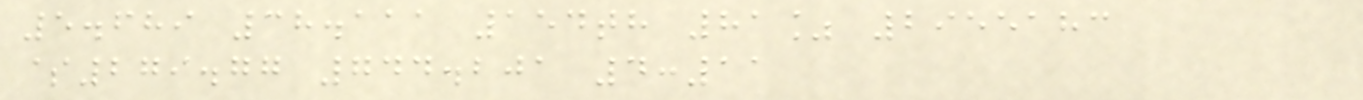5.689 38.111 154th 81% 2955183
$279.77 744.201 4:11
